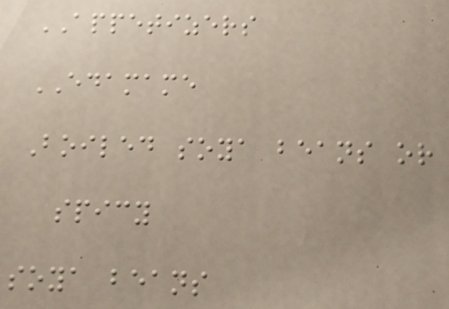APPETIZERS
EDAMAME
Boiled soya beans or
spicy
soya beans
